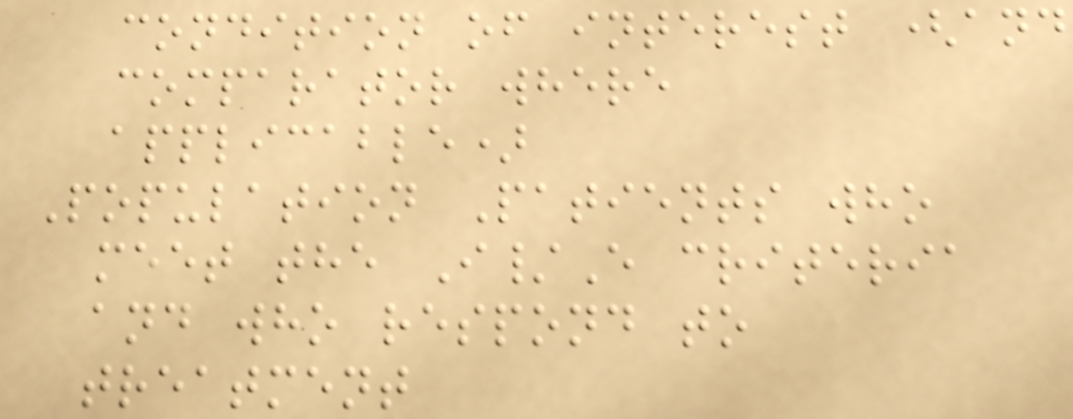condition of interest (and
comparator where
applicable)
Population Patients who
meet the I/E criteria
and who respond to
treatment
